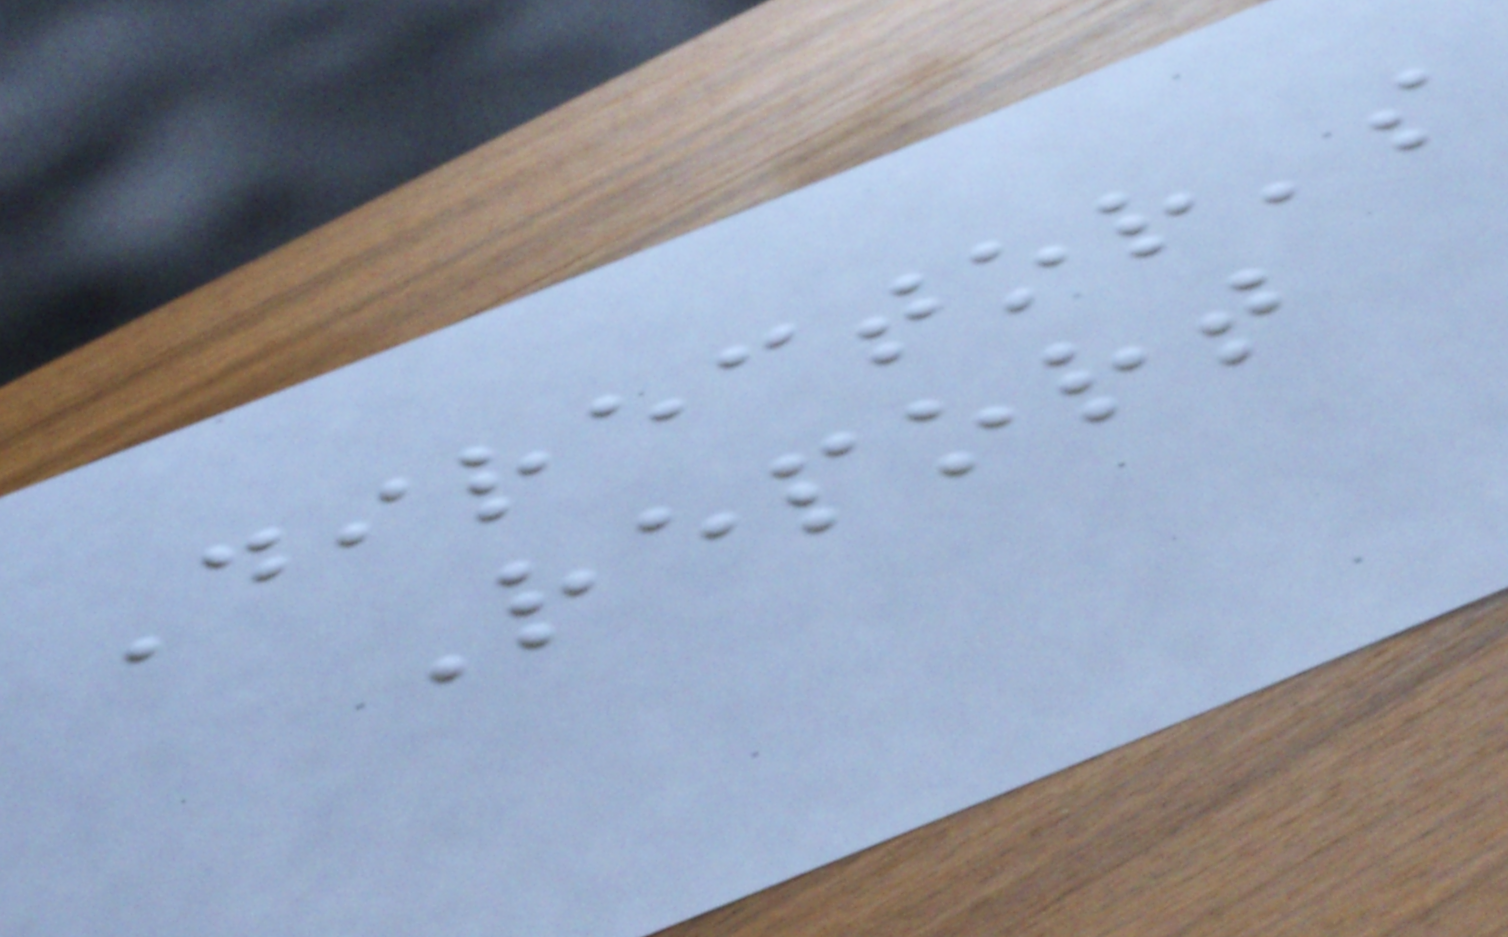Director's
Report
